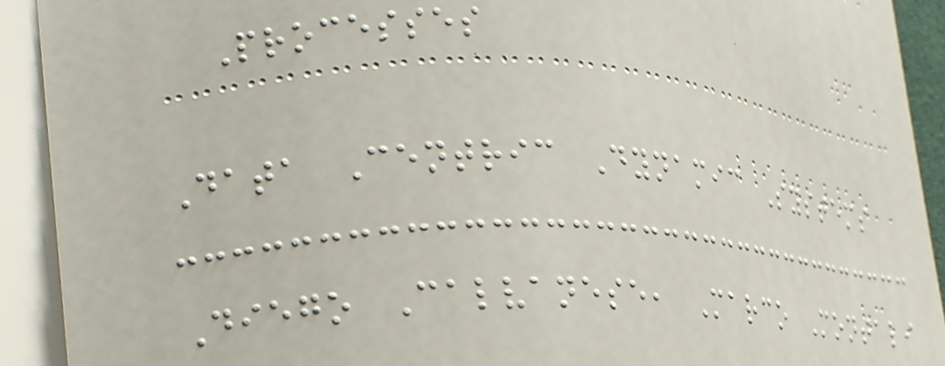Processes
Data Centric Dynamic Systems
Diego Calvanese, Marco Montali
